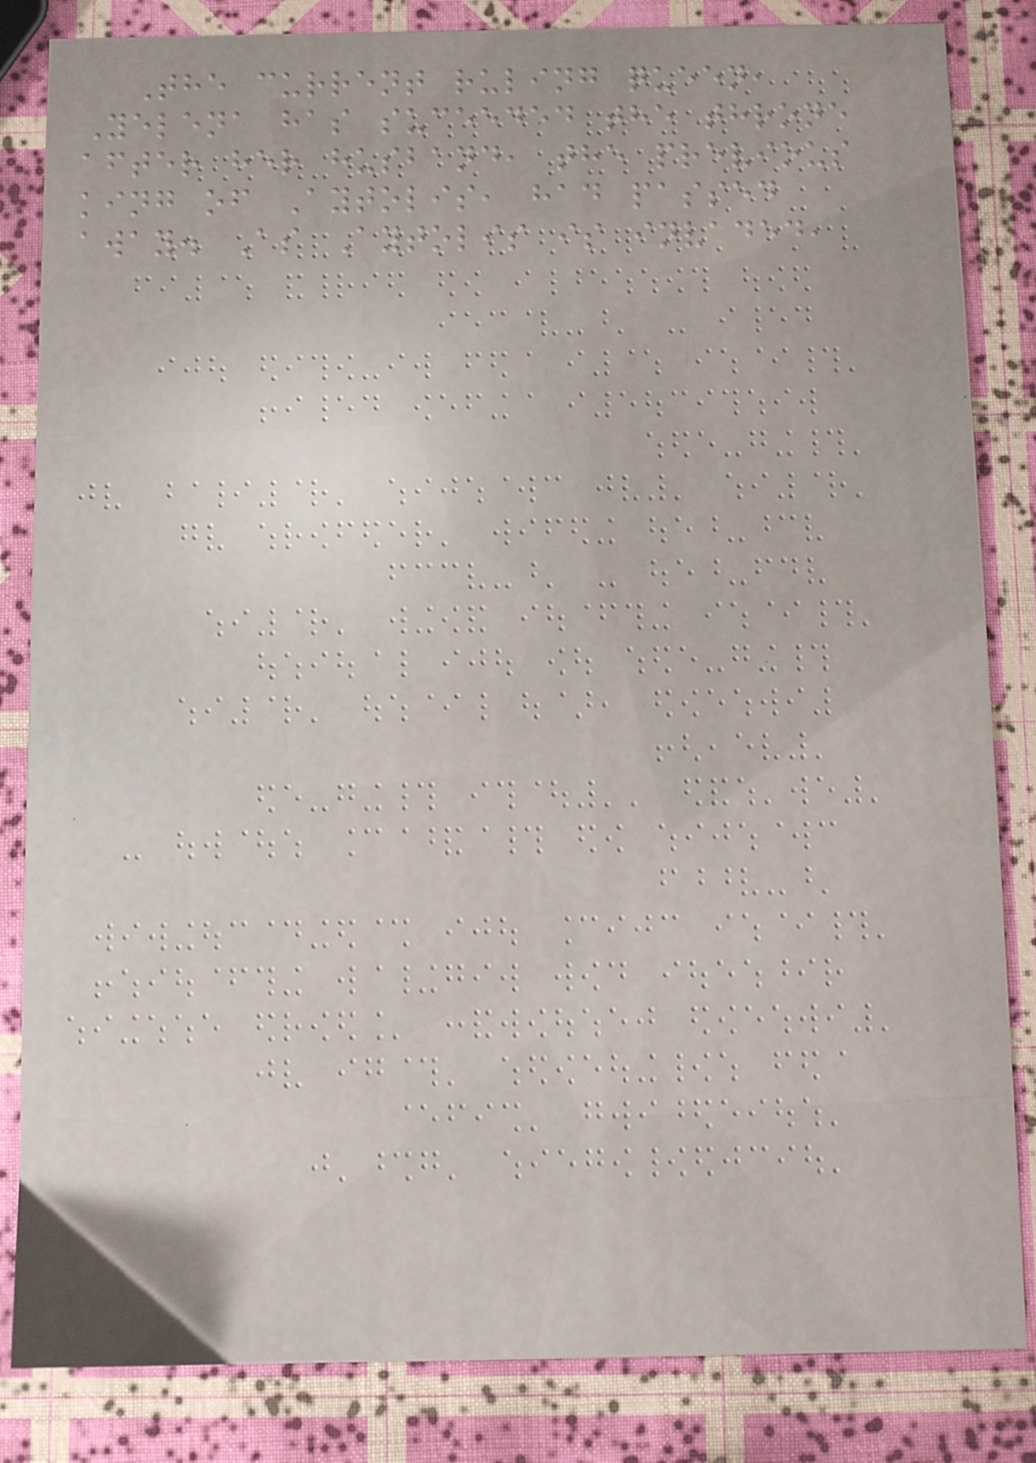The current ruling queen,
Yelena has suceeded the throne
after her husband, the previous
king of Aytolis, had passed
away. As Aytolis is invaded,
